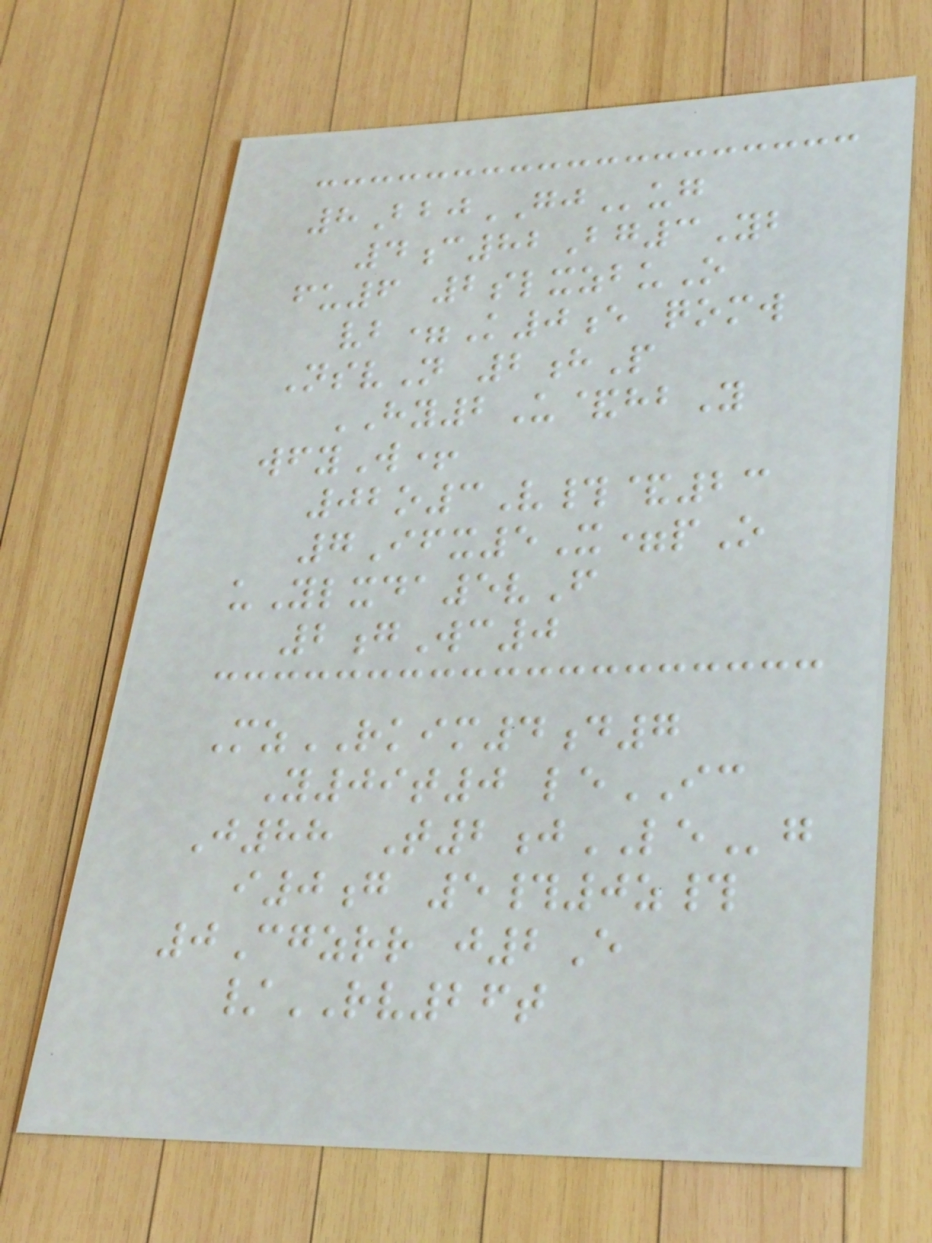8BbjGJug
4c82Bg3Yb
fu6 2slxzbuO
vb=K0e qomw
NsvN 2hP
HY2U&hbY
wfyW+
02o3V#&23
7Ifx5X=pO
uYlxda5vF
2gWc0
MzRKIM4d7
Y09t0 leIC
J88 T2jLEg
i0g 5#0z#
0Cgzrr j2E
/RV26t
